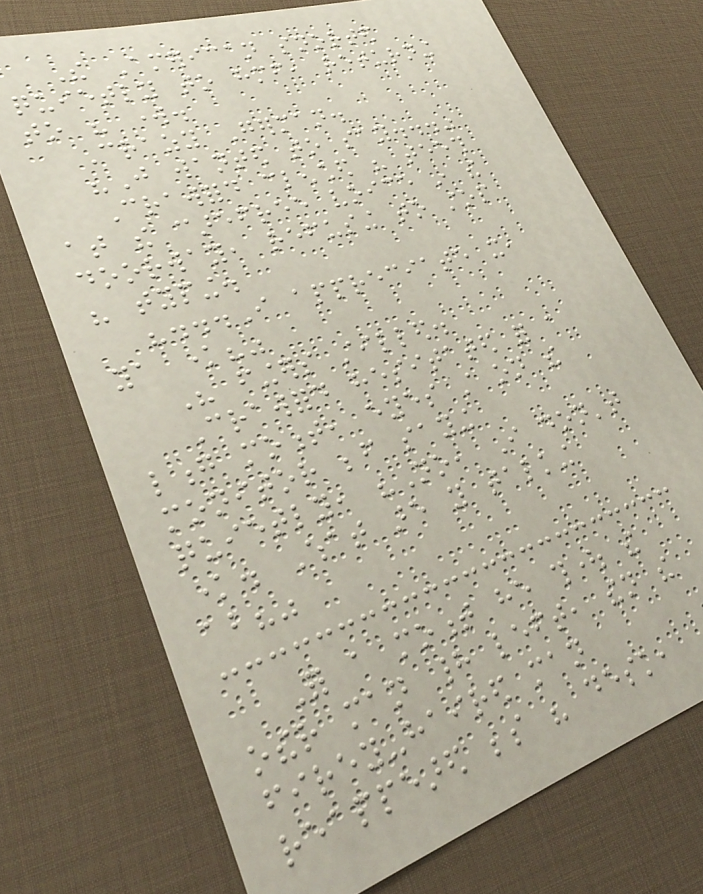The American snorted
quietly to himself, returning
to his work.
Crazy German.
"Just wanted to say..."
Crawford clenched his teeth
at the carefree voice in the
doorway, refusing to stop
his typing.
"...I appreciate it,
ya know?"
His fingers stilled.
Crawford hesitated for a
long moment, eyes still on the
monitor before saying
quietly, "No, I don't
know. What are you talking
about?"
For a moment he thought the
other man had left, then the
firey-haired man
reappeared beside his desk,
